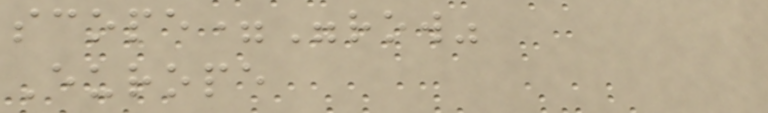scope="row"
Europe
